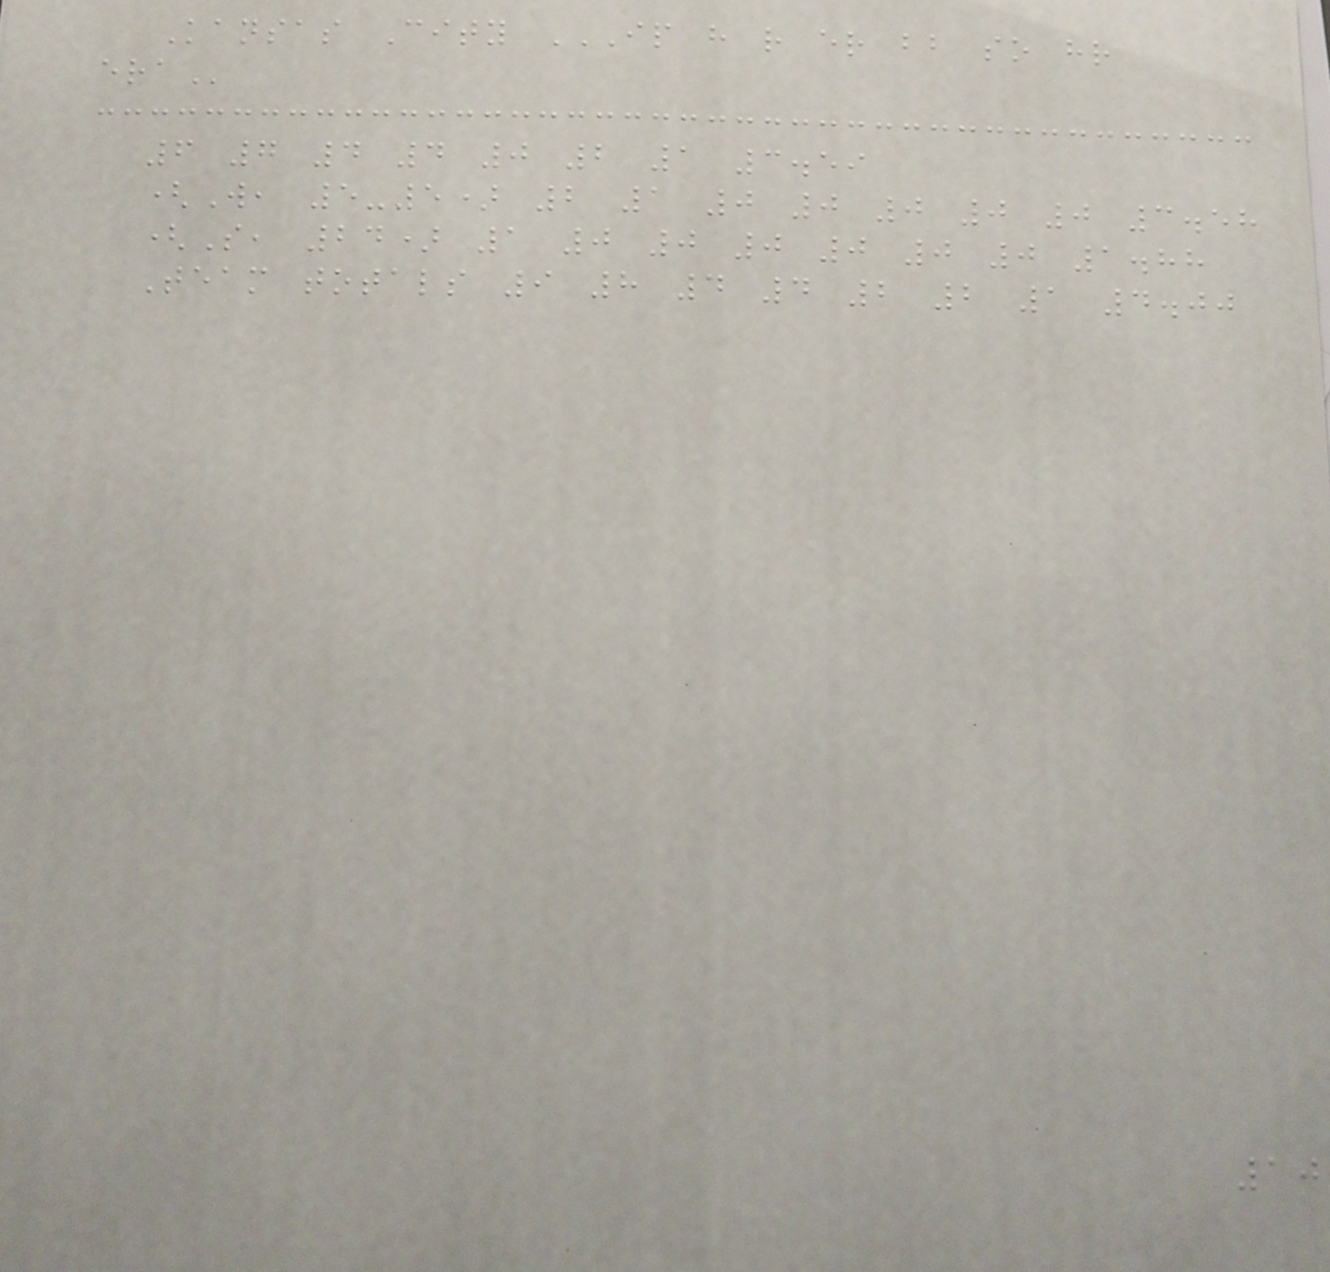Kansas City IP H R ER BB SO HR
ERA
6 7 4 4 0 2 1 3.59
(W, 5-5) 2 1 0 0 0 0 0 3.58
(S, 24) 1 0 0 0 0 0 0 1.88
Team totals 9 8 4 4 2 2 1 4.00
10
